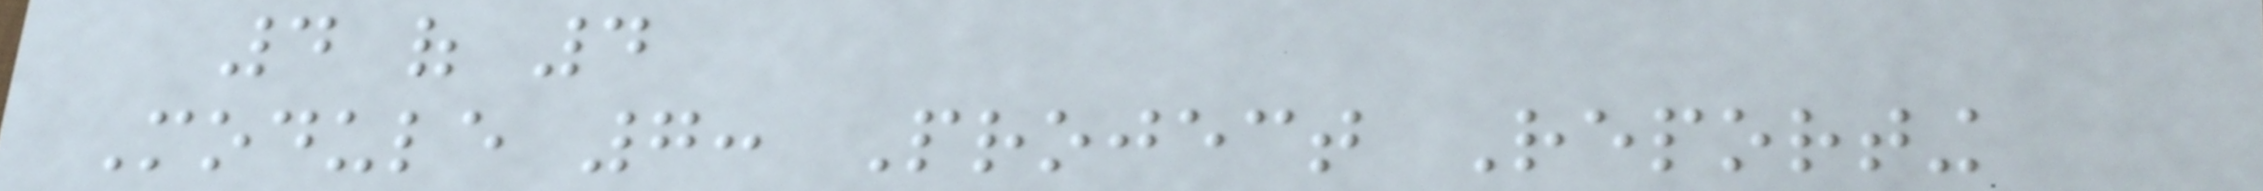4 of 4
Module 7: Project Reporting
